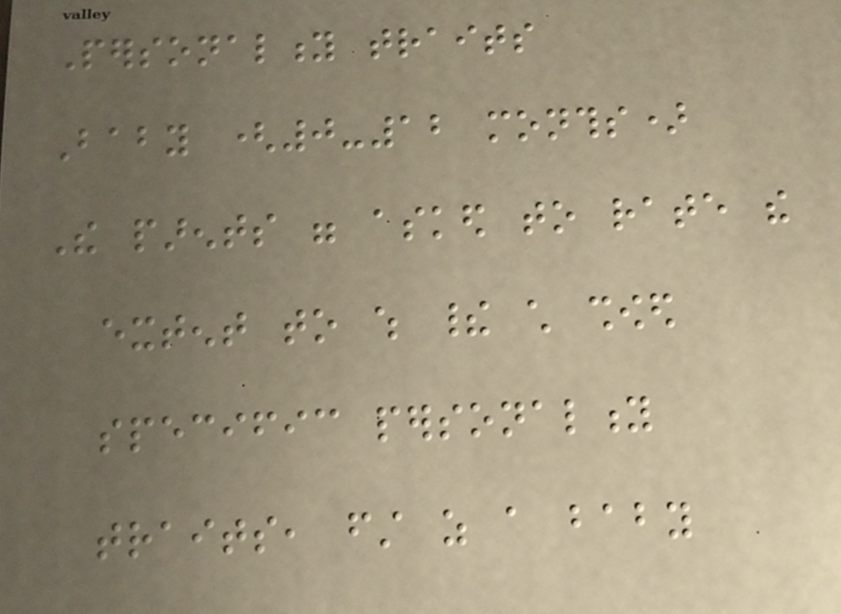Personality traits
Baby (0-12 months)
The parents were asked to rate the
extent to which their child showed
specific personality
traits, first as a baby
